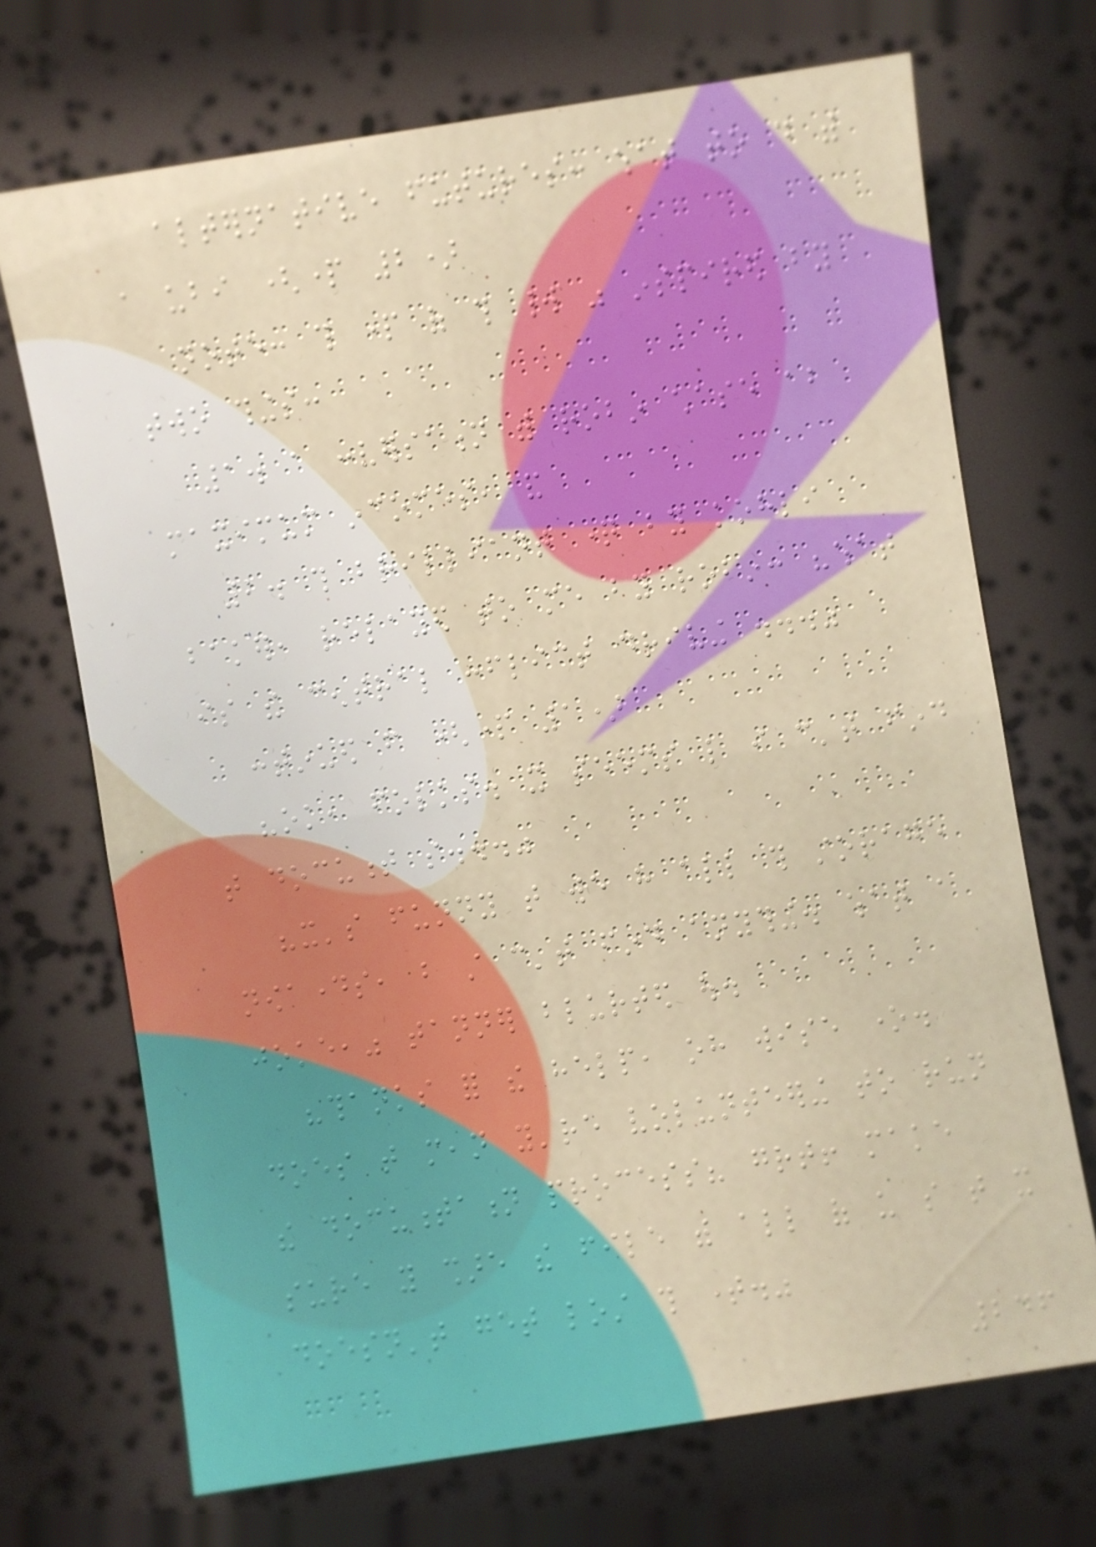alternative futures: what to do with
a ubi (part 2)
note: this part of this world was inspired by
two things:
1. a conversation with robin chase about
maximum incomes, and
2. this brilliant question by kohli
baker, relayed to me by robin: "what
is the central conflict driving ..."
continued from (part 1)
"ok, folks. it seems like i can't find
that document so..."
"it's funny that we have all this storage
nowadays, but still can't find anything. what a
joke," tanner blurted out.
"thanks for the help, oh wise one.
does that mean you're volunteering to run
the documentation process? great! make
sure you share the file with all of us so that it
doesn't get lost this time."
246
